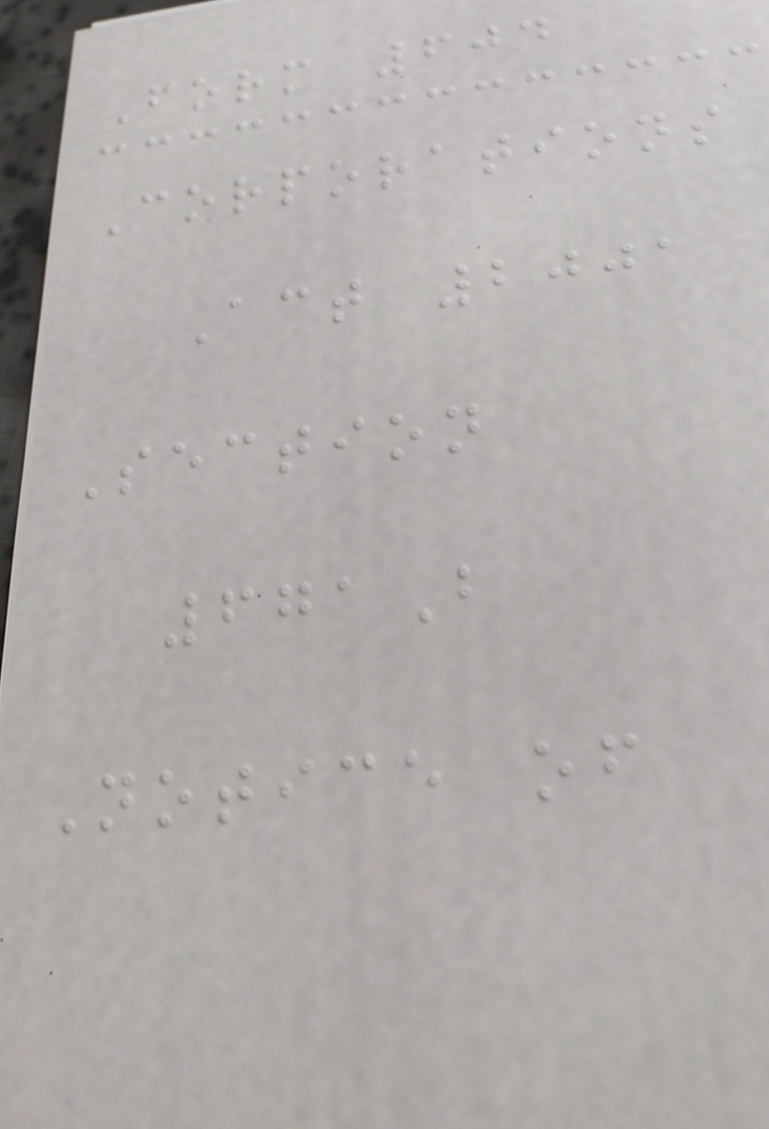Form 604
Corporations
Act 2001
Section
671B
Notice of
